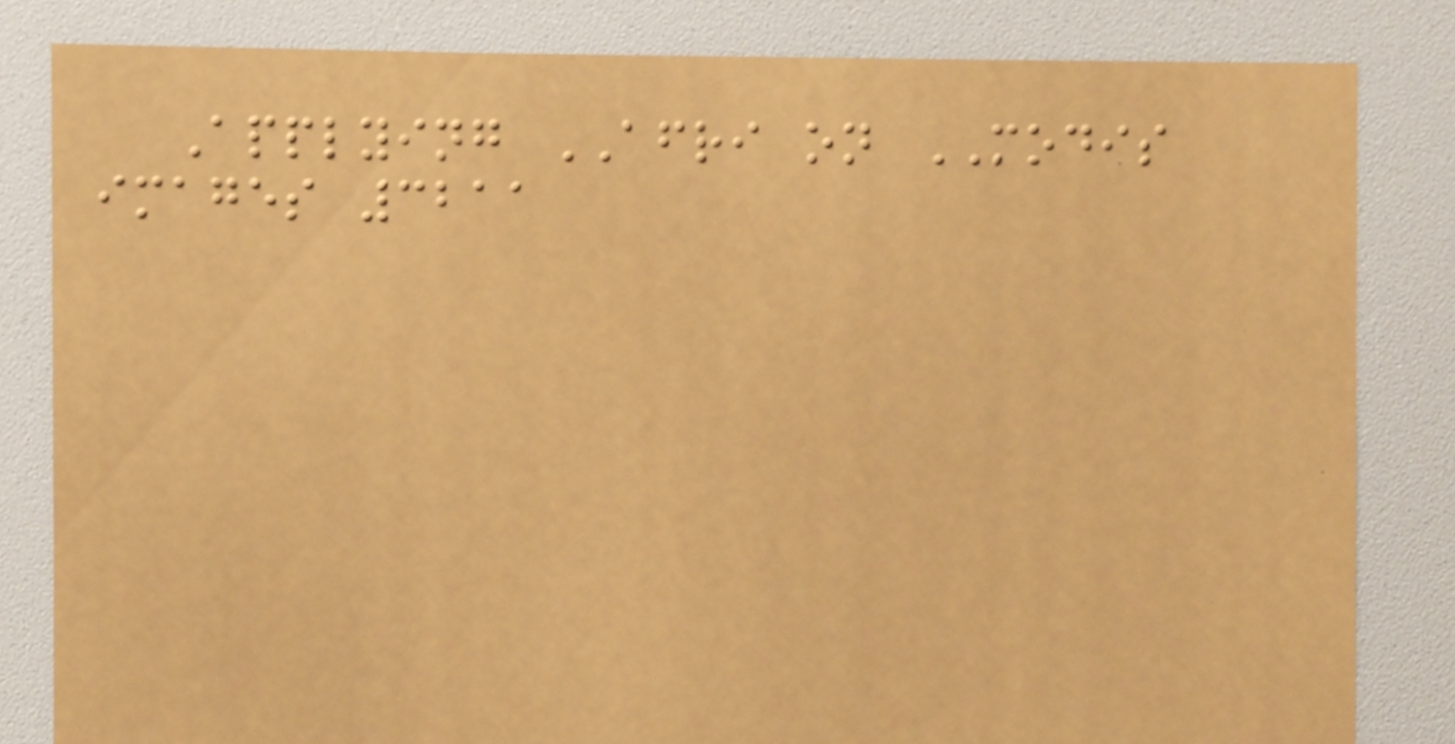Applying AFRI on MODIS
images 3211
